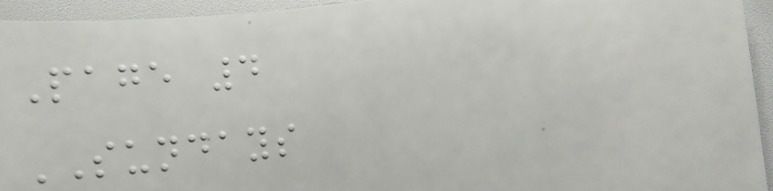Page 4
SUNDAYS
